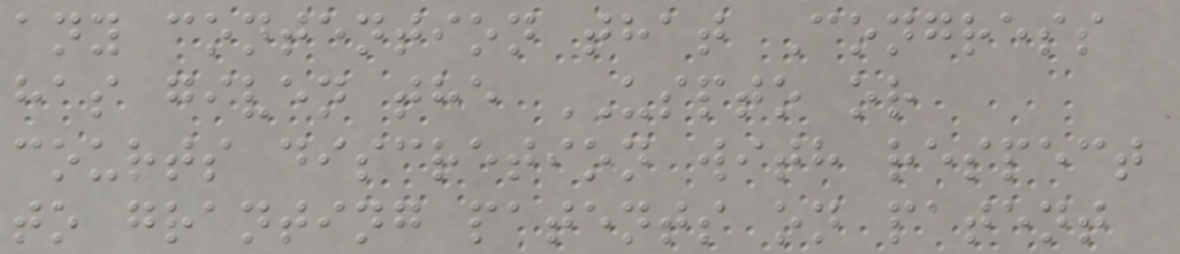any contention that Congress
has given the USPTO or
courts discretion with respect
to granting patents on patent
